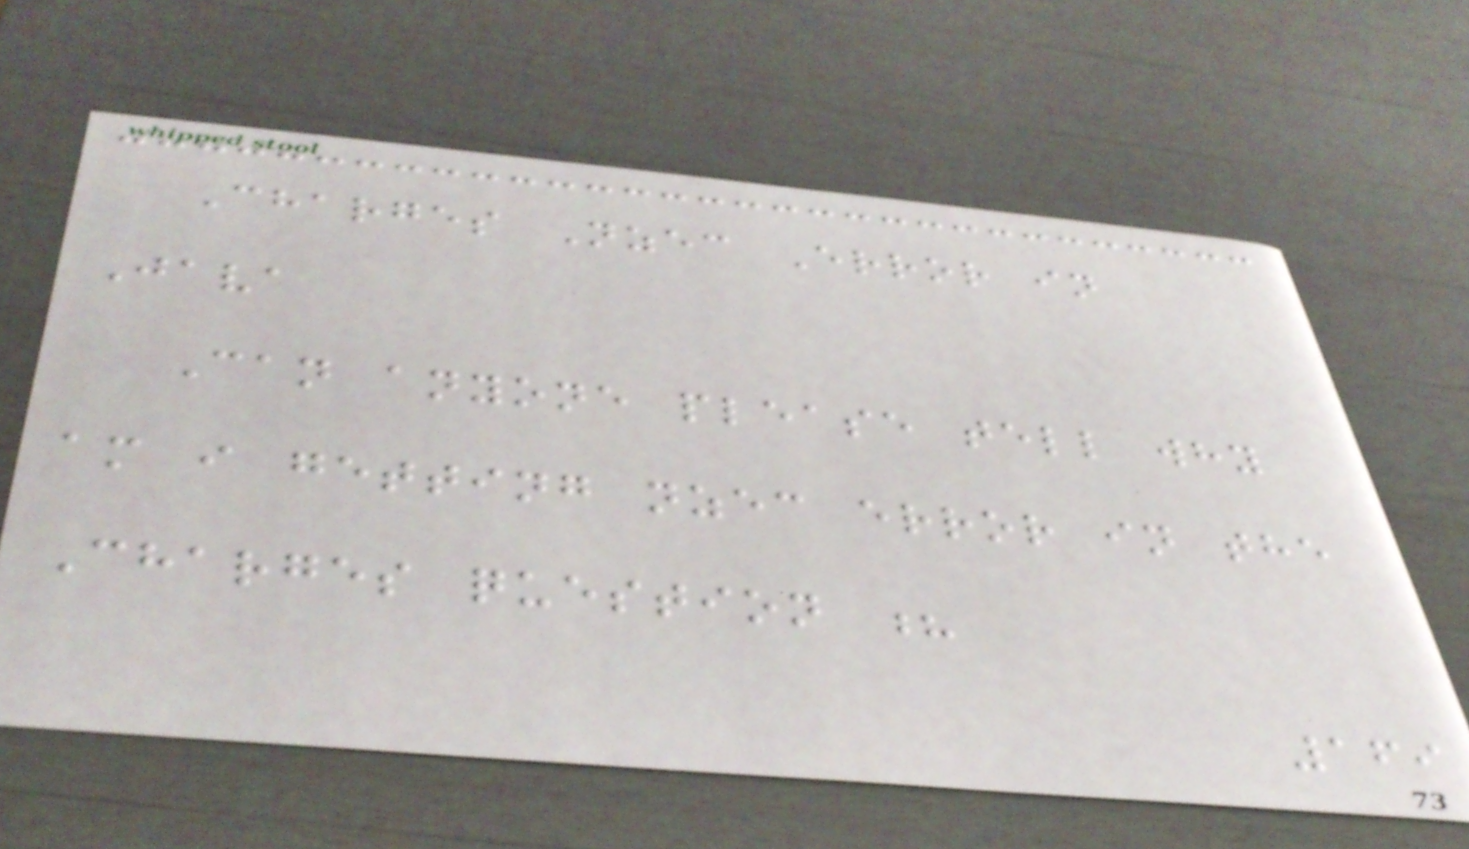Charges Nzec Error in
Java
Can anyone please tell why
am i getting nzec error in the
Charges question ?
169
